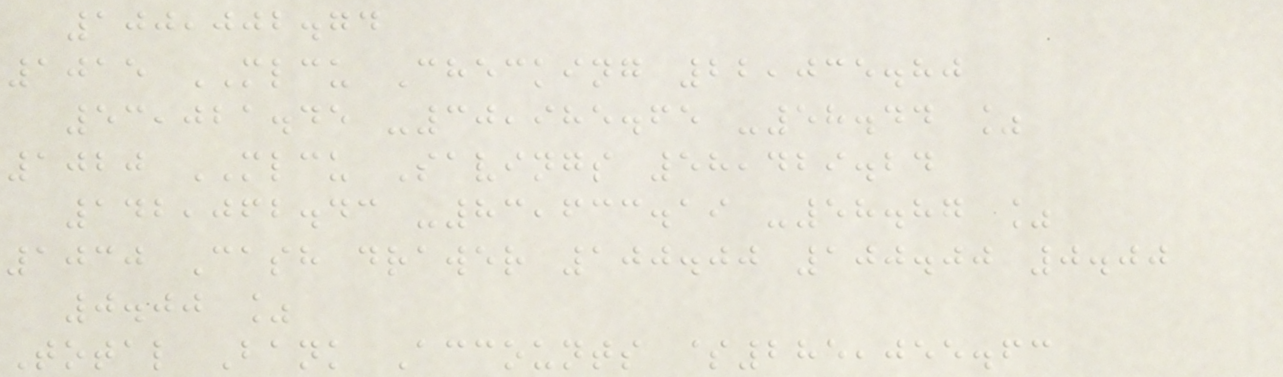100,002.74
1015 MLCU Checking 22,035.80
53,021.45 -30,985.65 -58.44 %
1020 MLCU Savings 58,429.24
142,062.43 -83,633.19 -58.87 %
1030 Cash drawer 100.00 100.00 0.00
0.00 %
Total Bank Accounts $285,055.63
